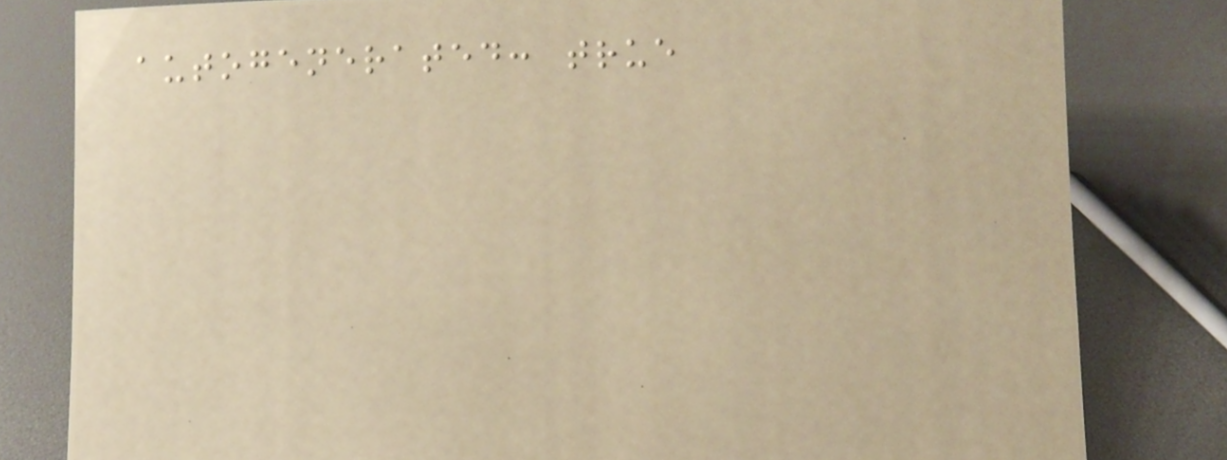autogenerated: true
